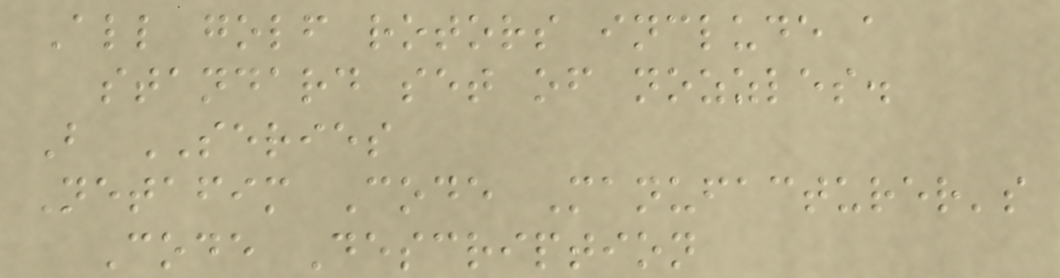All golf rotors include a
standard set of nozzles.
B SERIES
Netafim Code Manufacturer's
Code Description
